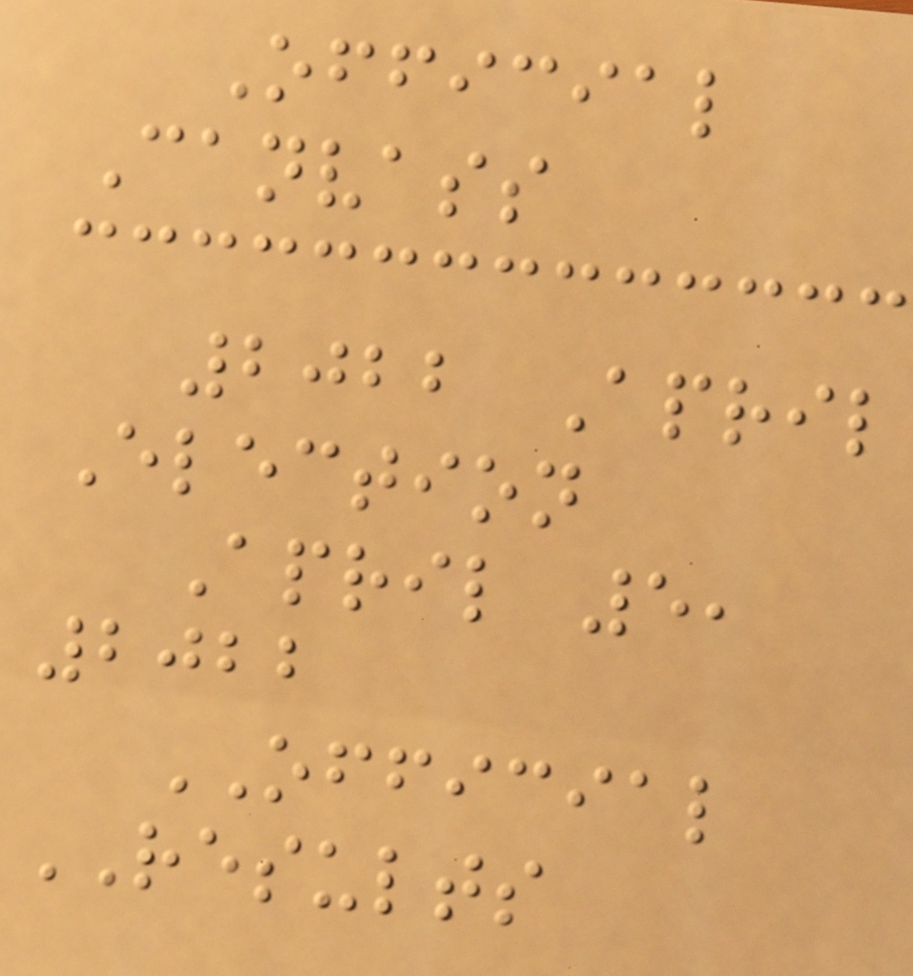Official
Canvass
2022 April
Election
April 5,
2022
OFFICIAL
RESULTS
